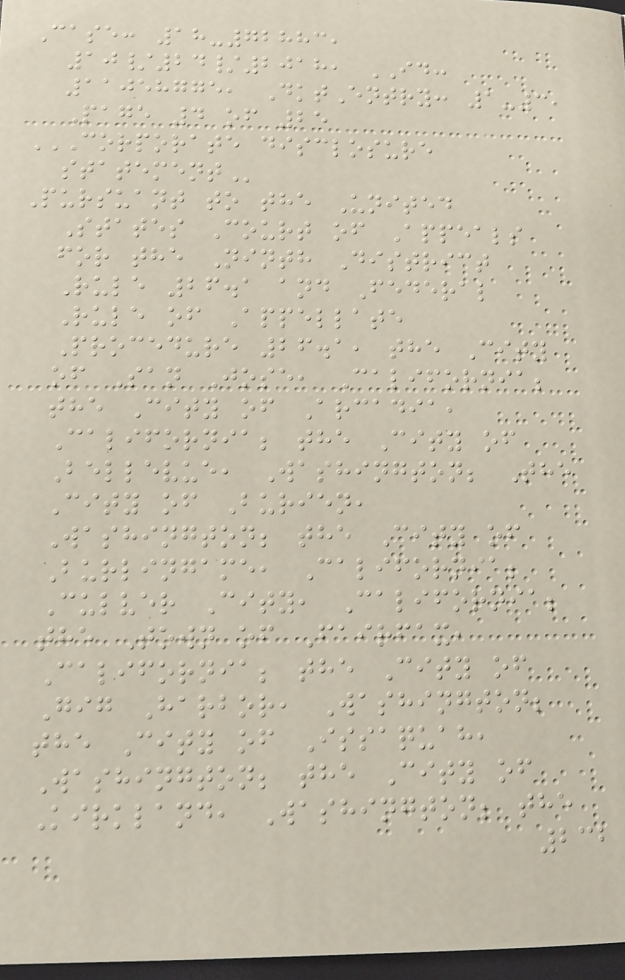Case: 18-72883,
10/24/2018, ID:
11058775, DktEntry: 1-3,
Page 4 of 25
CORPORATE DISCLOSURE
STATEMENT
Pursuant to the United
States Court of Appeals
for the Ninth District
Rule 26.1 and Federal
Rule of Appellate
Procedure 26.1, the City
of San Jose, California;
the City of Arcadia,
California; the City of
Bellevue, Washington; The
City of Burien,
Washington; the City of
Burlingame, California;
Culver City, California;
the Town of Fairfax,
California; the City of
Gig Harbor, Washington;
the City of Issaquah,
Washington; the City of
Kirkland, Washington; the
232
